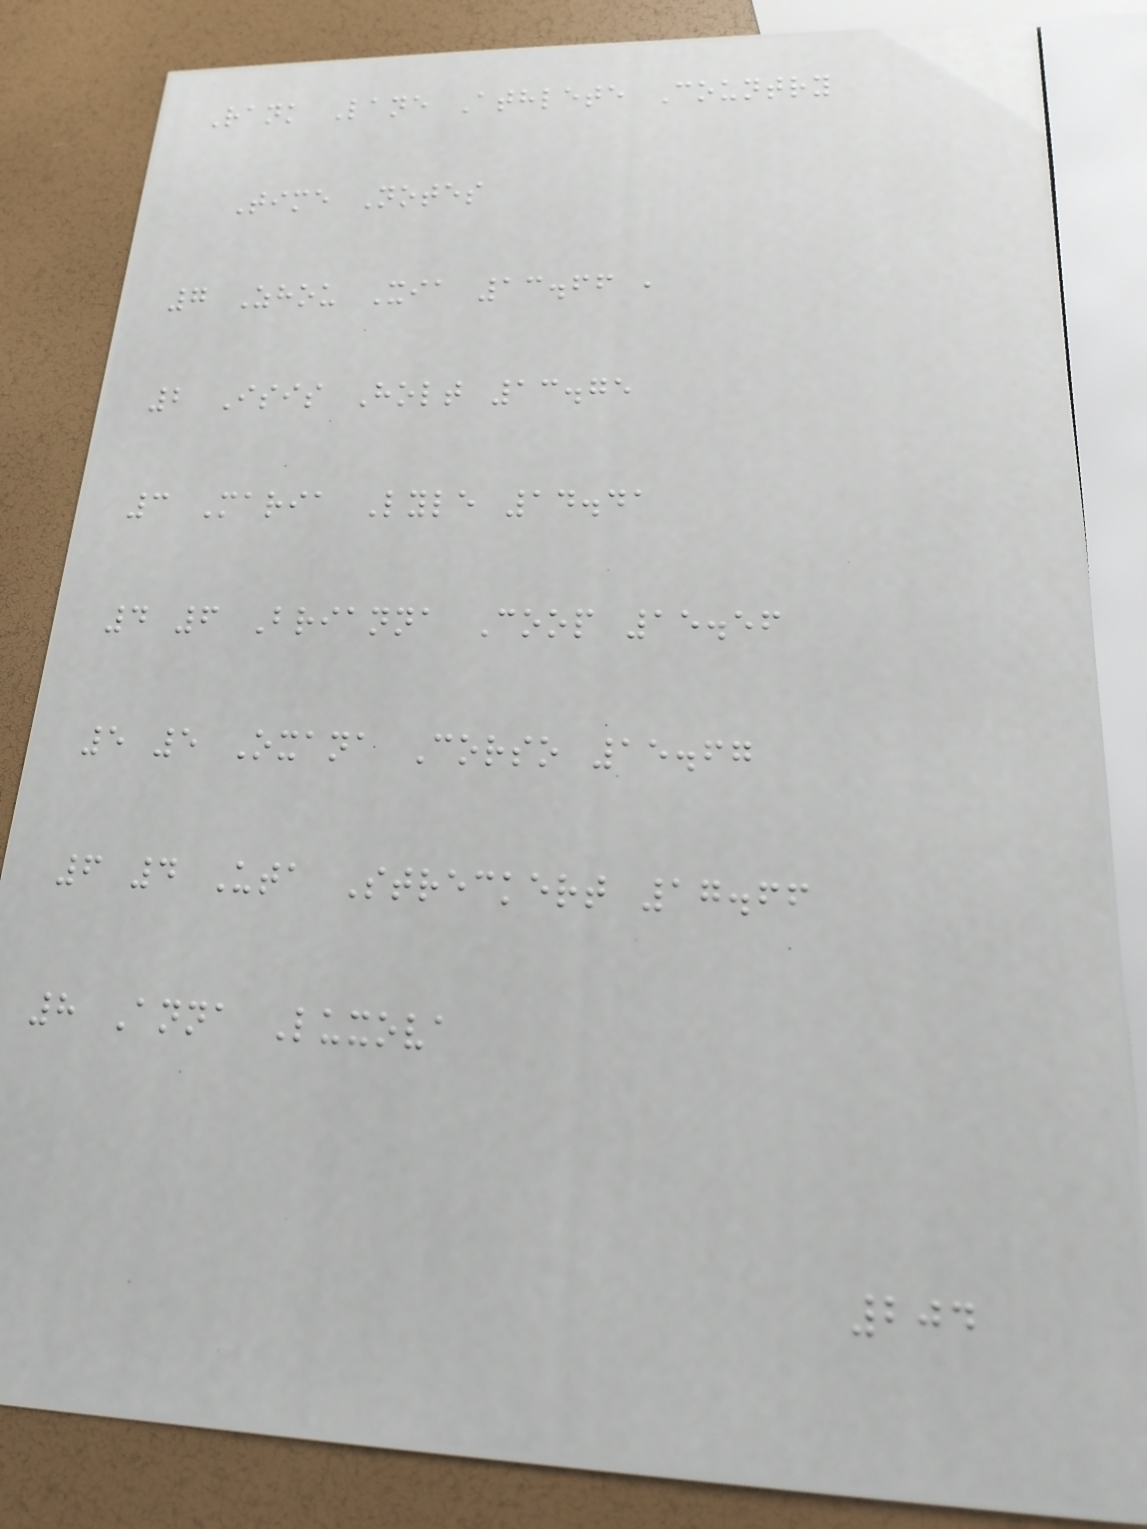Rank Lane Athlete Country
Time Notes
7 Zhou Xia 13.66 ,
2 Isis Holt 13.75
3 Maria Lyle 14.41
4 6 Brianna Coop 15.56
5 5 Oxana Corso 15.67
6 4 Uta Streckert 17.66
8 Anna Luxova
204
